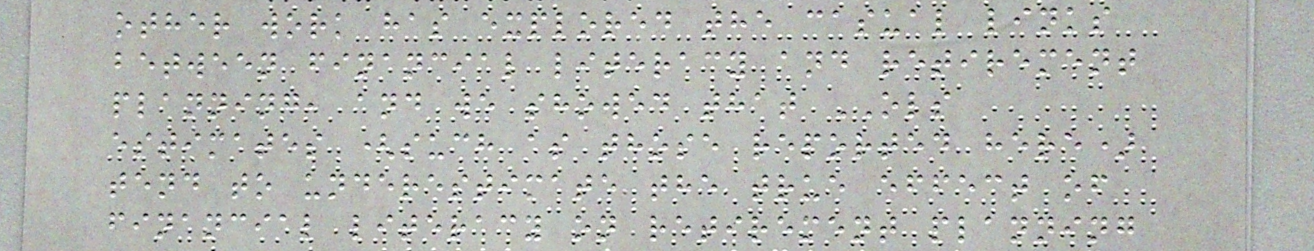other work has explored the casual links
between financial literacy and retirement
planning, and we showed that OLS
estimates (such as those reported here)
tend to underestimate the true effect of
financial literacy on retirement planning
